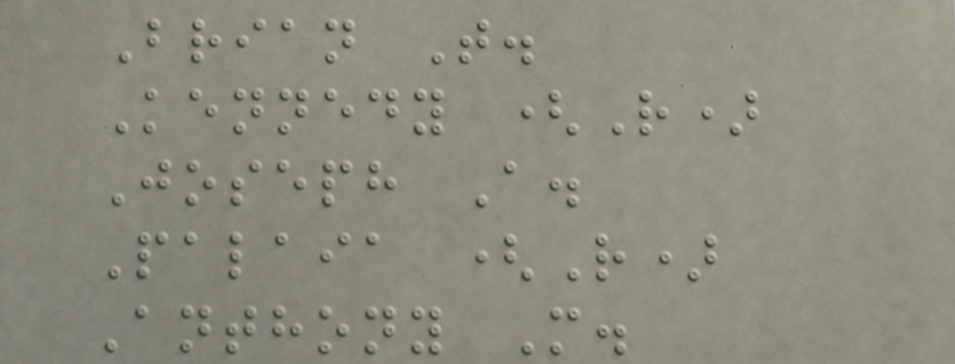Brian T.
Kennedy (R)
Joseph A.
Palaia (R)
Anthony M.
